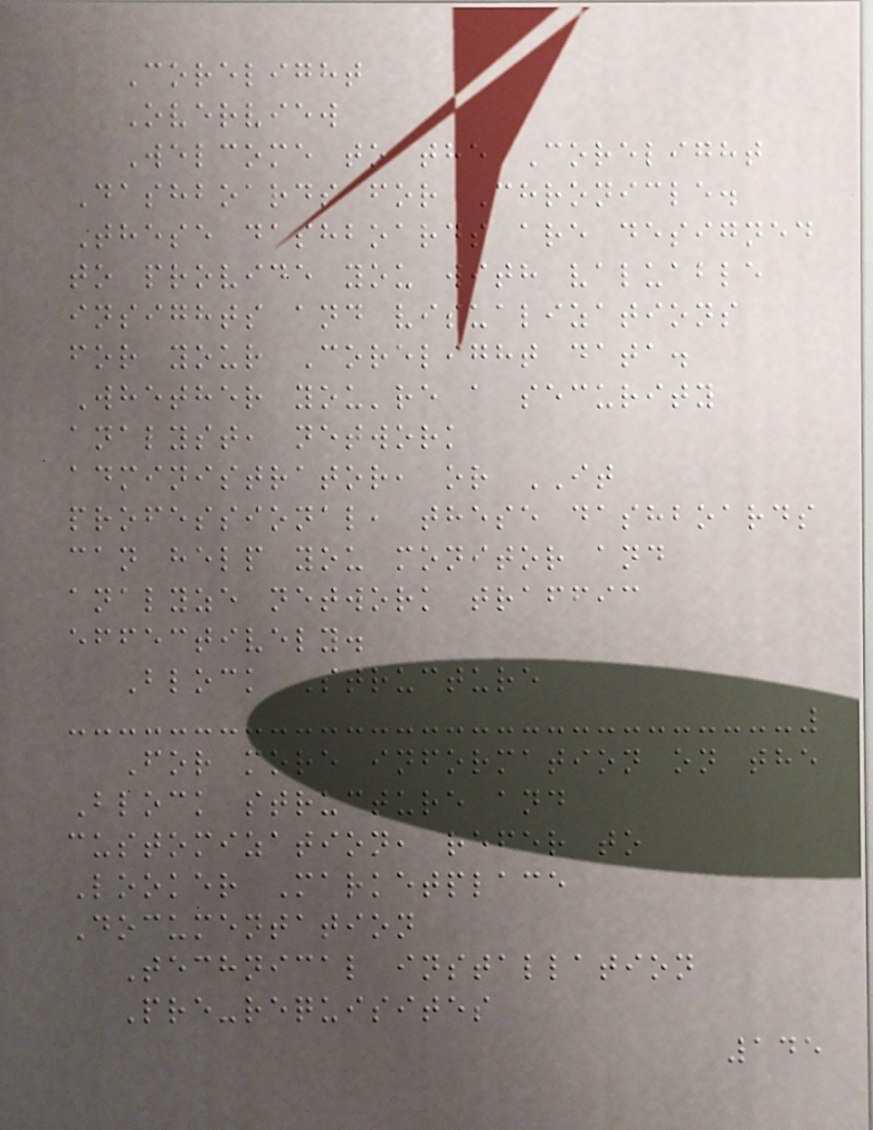Corelight
Overview
Welcome to the Corelight
Dashboards for Chronicle.
These dashboards are designed
to provide you with valuable
insights and visualizations
for your Corelight data.
Whether you're a security
analyst, network
administrator, or IT
professional, these dashboards
can help you monitor and
analyze network traffic
effectively.
Block Structure
For more information on the
Block structure and
customization, refer to
Looker Marketplace
Documentation
Technical installation
Pre-requisites
145
